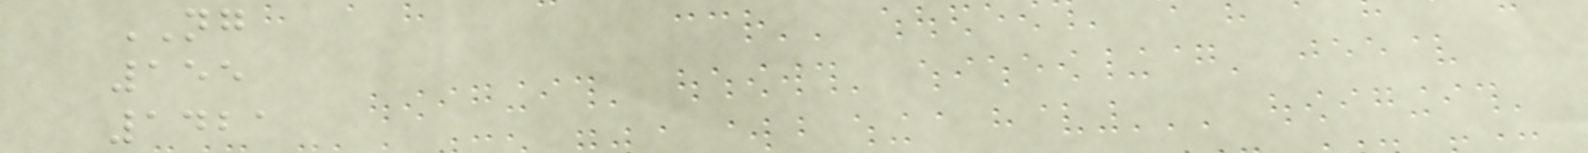NG
155
1421
